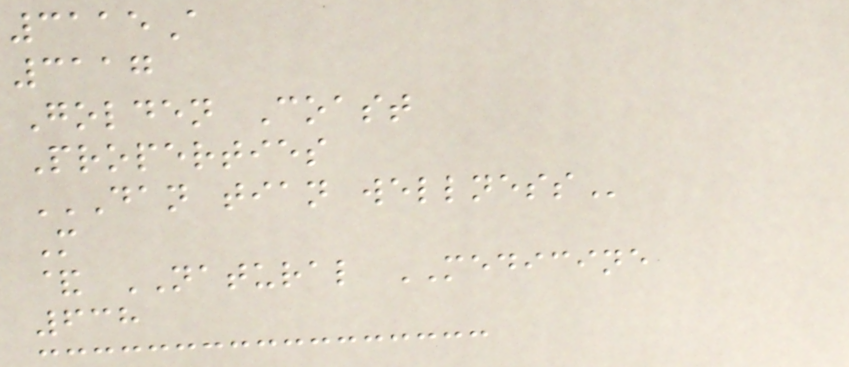3115A
3117
Golden Coast
Properties
DAN TIAN WELLNESS
M
& NATURAL MEDICINE
638
